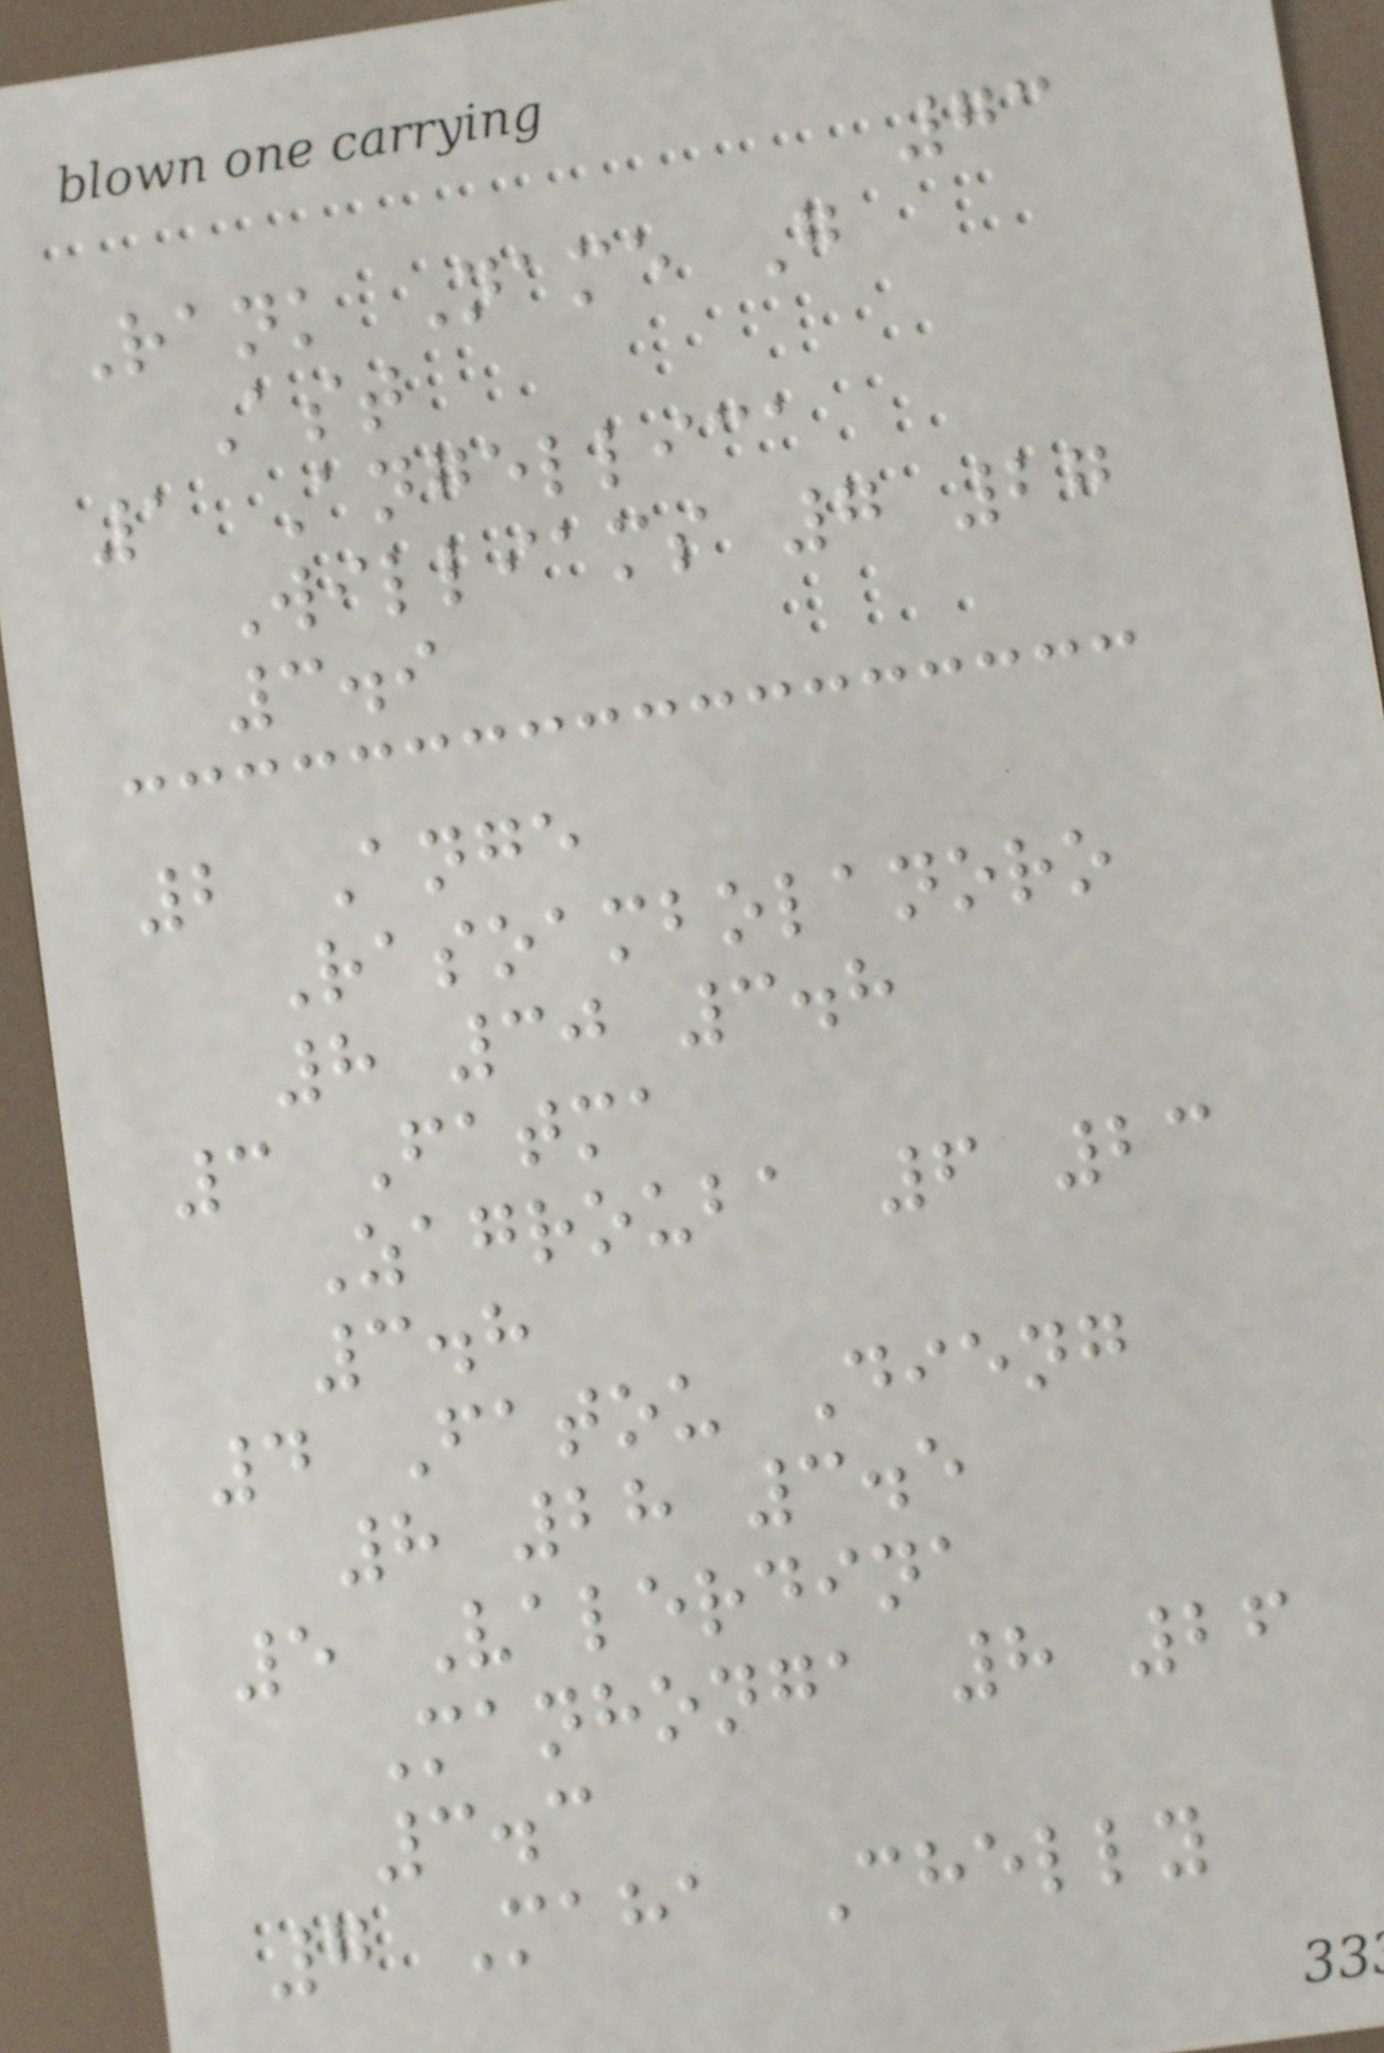73
Rank Name G
Ast
1 Angellica
Williams 7 27
3.9
2 Ange
Rasoambolanoro
8 30 3.8
3 Fatma
Zagrouba 6 23
3.8
4 Fatou Dieng
8 28 3.5
5 Valerdina
Manhonga 8 26
3.3
7 Maha Chelly
